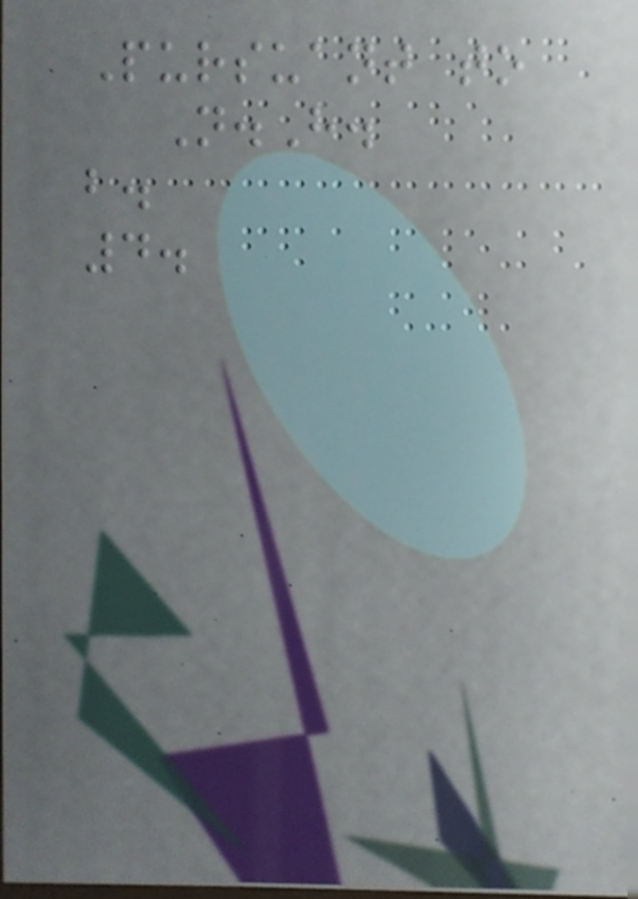Pursuant to
N.H.
b.
4.
